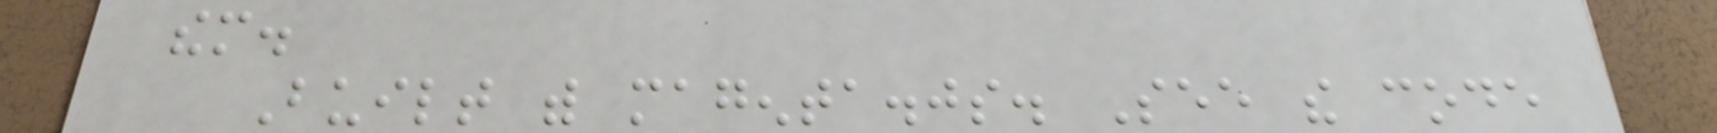them.
Built with magenta.js. See the code
